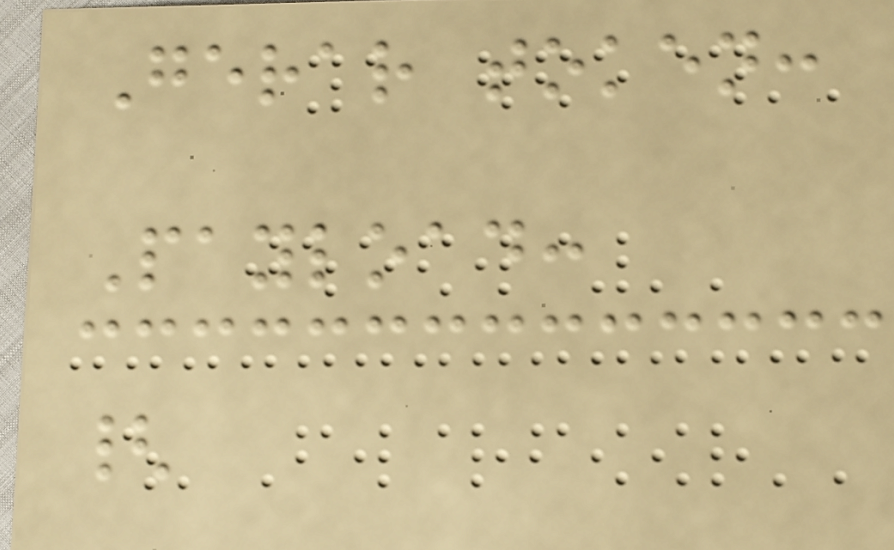Gerar token:
Payload:
{
